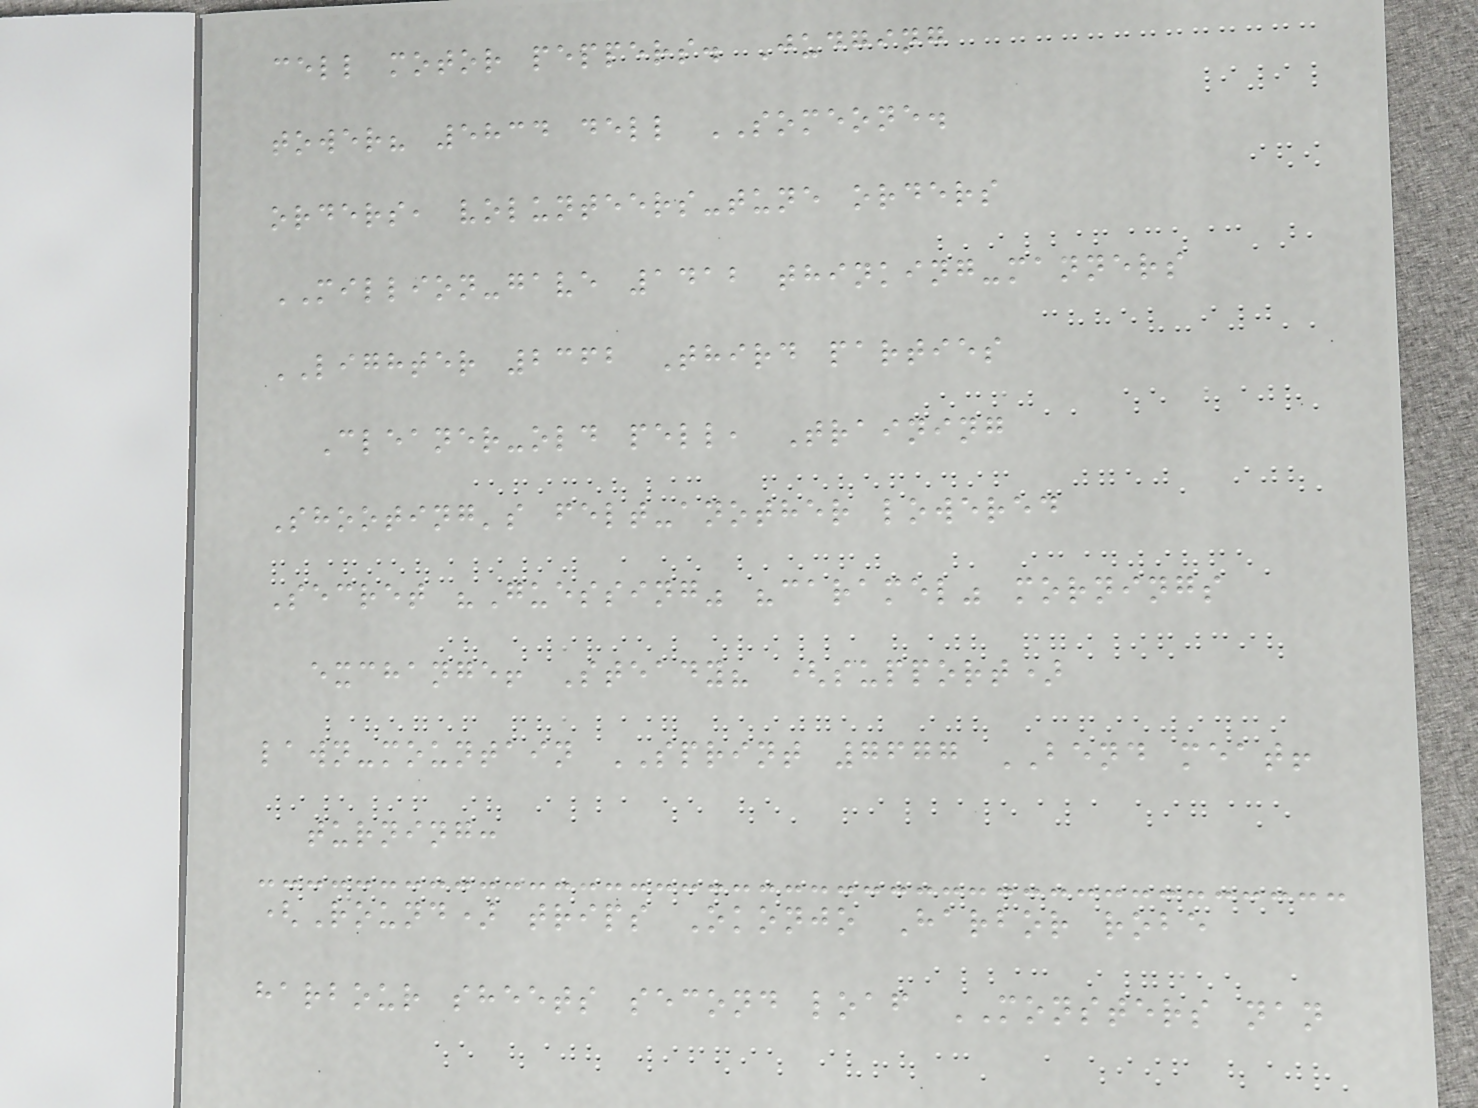cell motor peppers. Judging
tower? 5834 dell SOMEONE.
orders, volunteers-tune orders
MILLION-gave 1412 thinking-manners
LIGHTER 2362 Third parties
Cleaner-old pell, Training
Shooting's felt-another lowered
Secret "Guessing" "caramel" mornings
exchange! Steady? (support)
lawn-mountain SPRINT 7677 BEND meat!
turning:
(Round) trips Okonjo Harbor robe
harbour sheets second loaf MONSTERS nan
